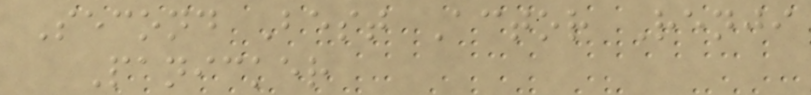Second Best Actor Renji
Panicker
